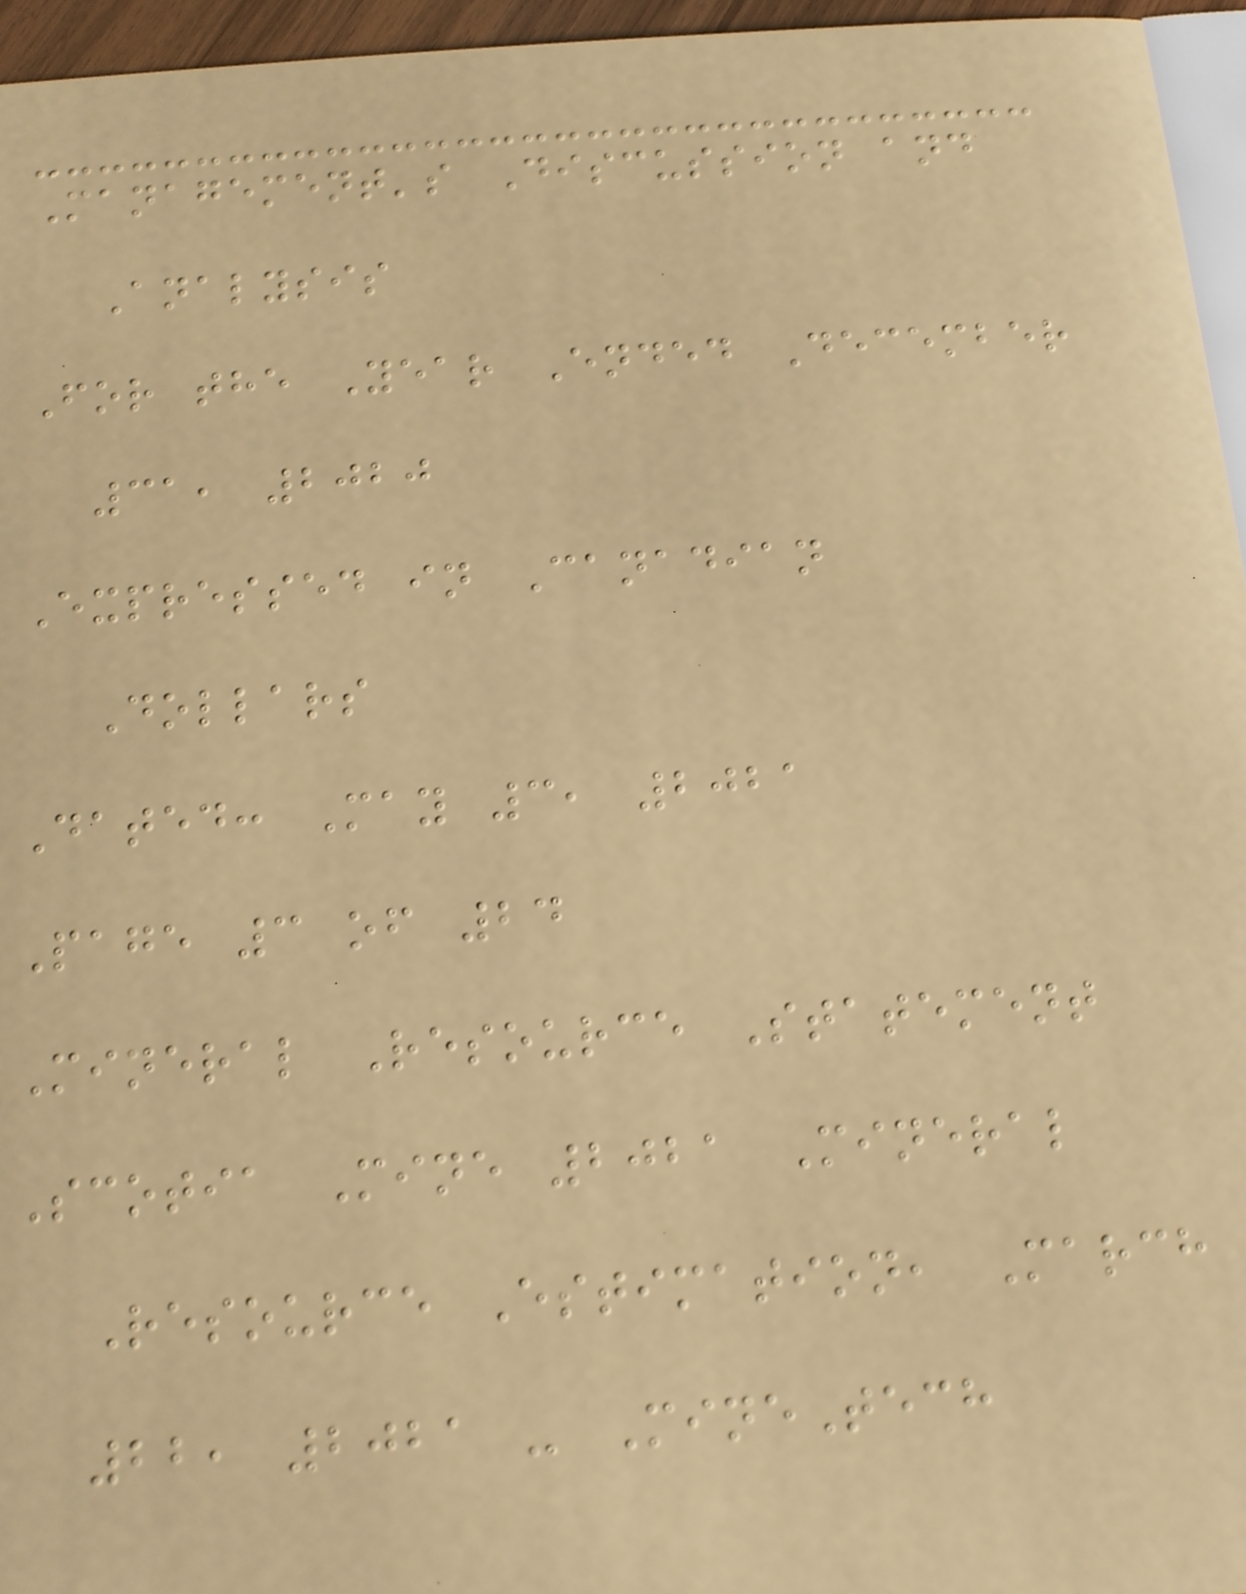Management's Discussion and
Analysis
For the Year Ended December
31, 2020
Expressed in Canadian
Dollars
Dated: May 3, 2021
Page 3 of 24
Mineral Resource Statement
Scotia Mine 2021 Mineral
Resource Estimation, March
22, 2021 - MineTech
